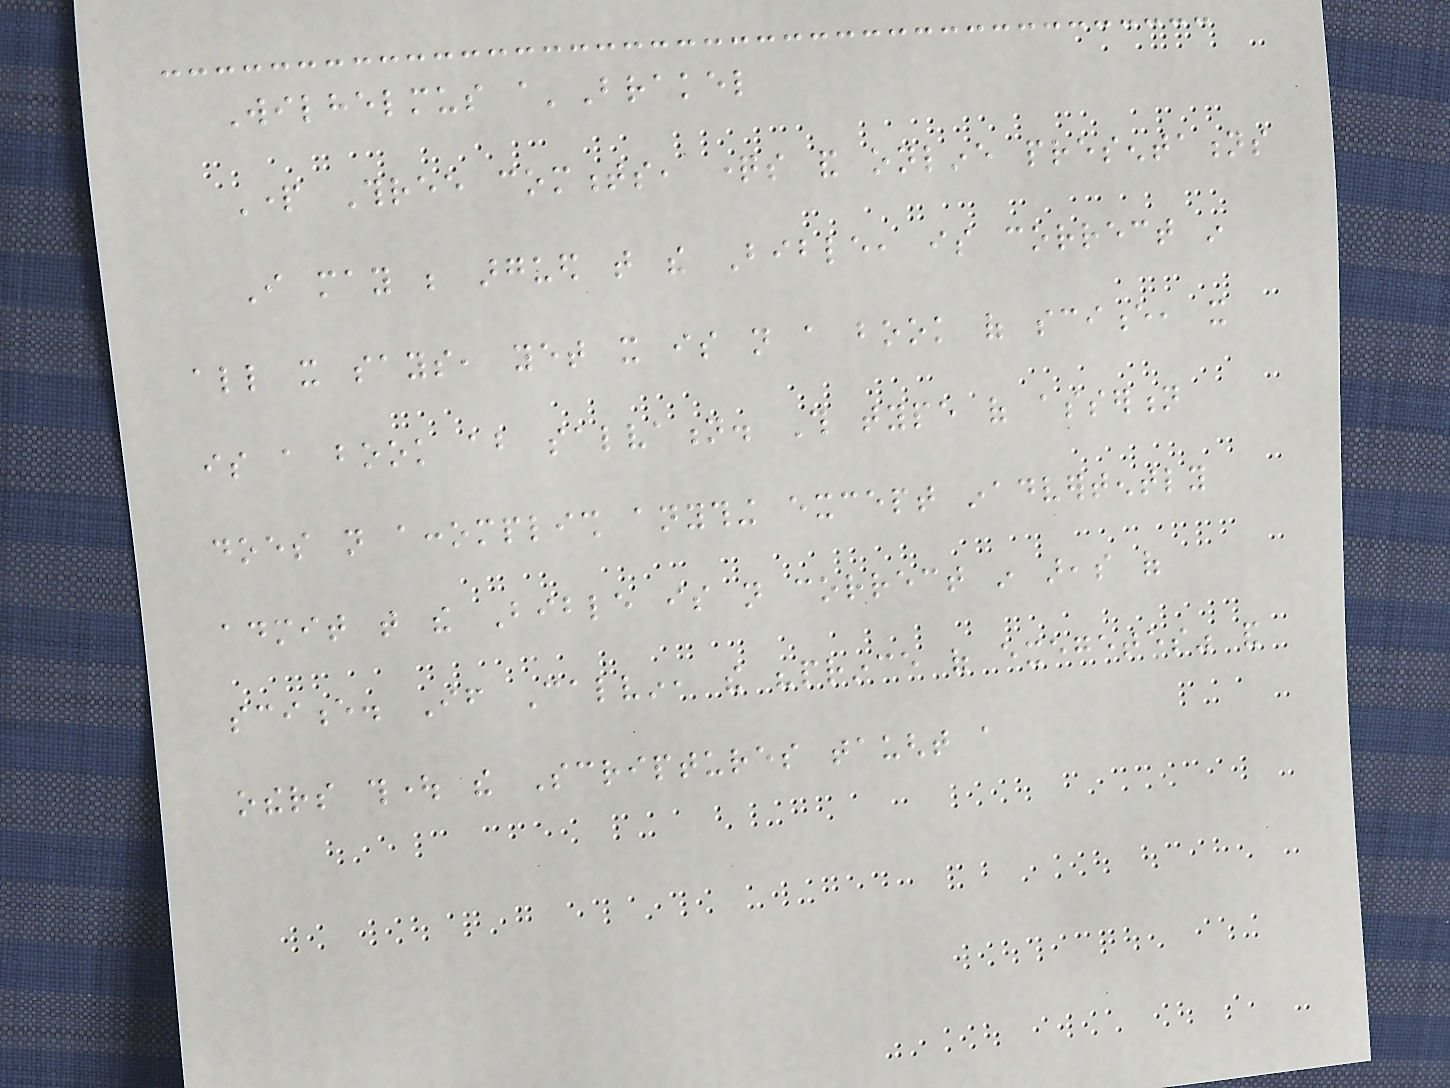Wilhelmus a'Brakel
Part Three comments, questions and online presentations
I may be argued that the Bible, is correct in
all it says, yet it is not a book of science, it
is a book about salvation. This type of assertion
does not accomplish anything except inadvertently
admit that the Bible is not correct in areas of
science. If Calvin, the "prince of exegetes" and
others thought the Scriptures taught a
